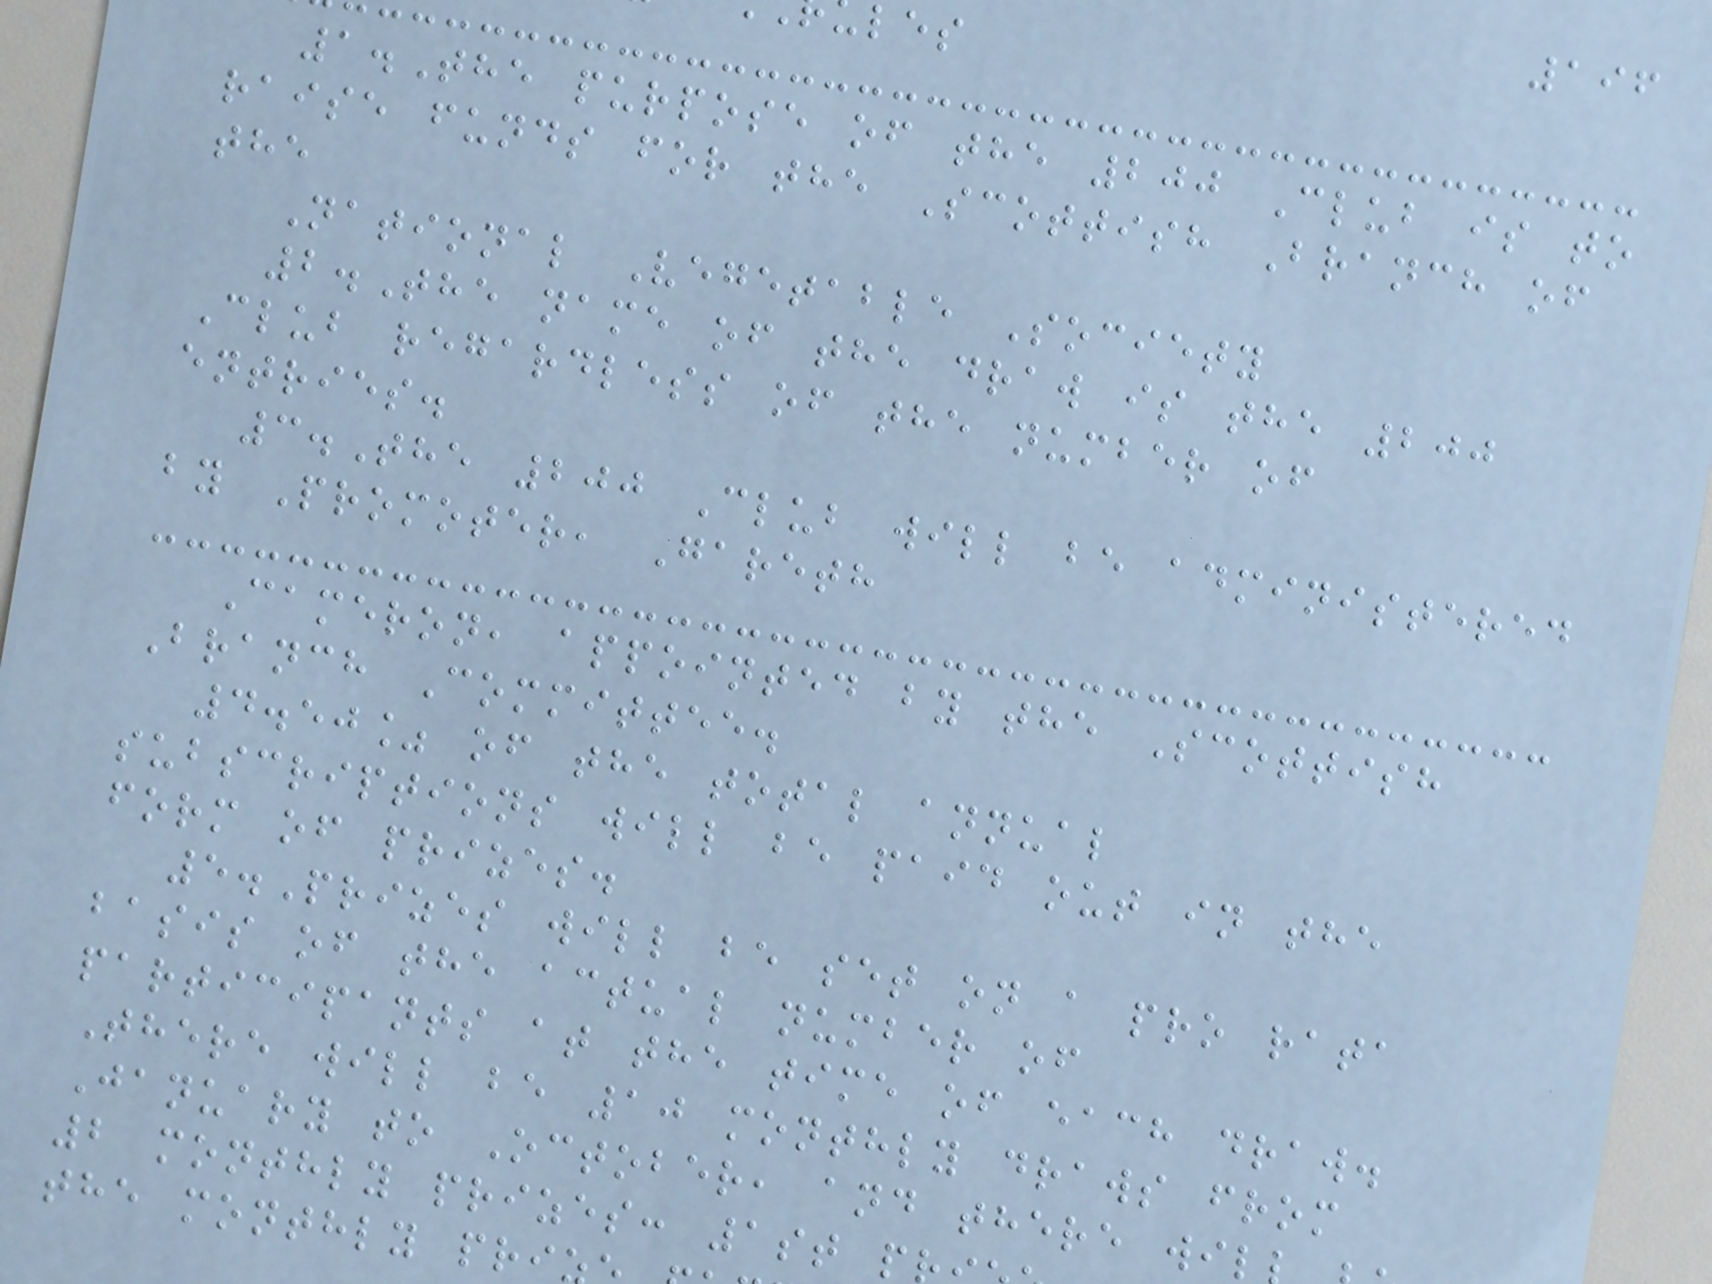196
1.The purpose of the 200 Club is to
raise funds for the Scottish Branch of
the
National Vegetable Society
2.The name of the draw is the 200
Club regardless of the number of
entries.
3.The 200 Club will be administered
by Promoter, Gareth
Cameron, appointed by the Scottish
Branch Committee.
4.50% of the total annual
subscriptions will be paid out in the
form of prizes.
5.Prizes will be set on a pro rata
basis of the actual number of
participants at the time of each draw.
There will be 10 monthly draws from
January to October, and there wil
2 monthly prizes: 1st p
the monthly pri
